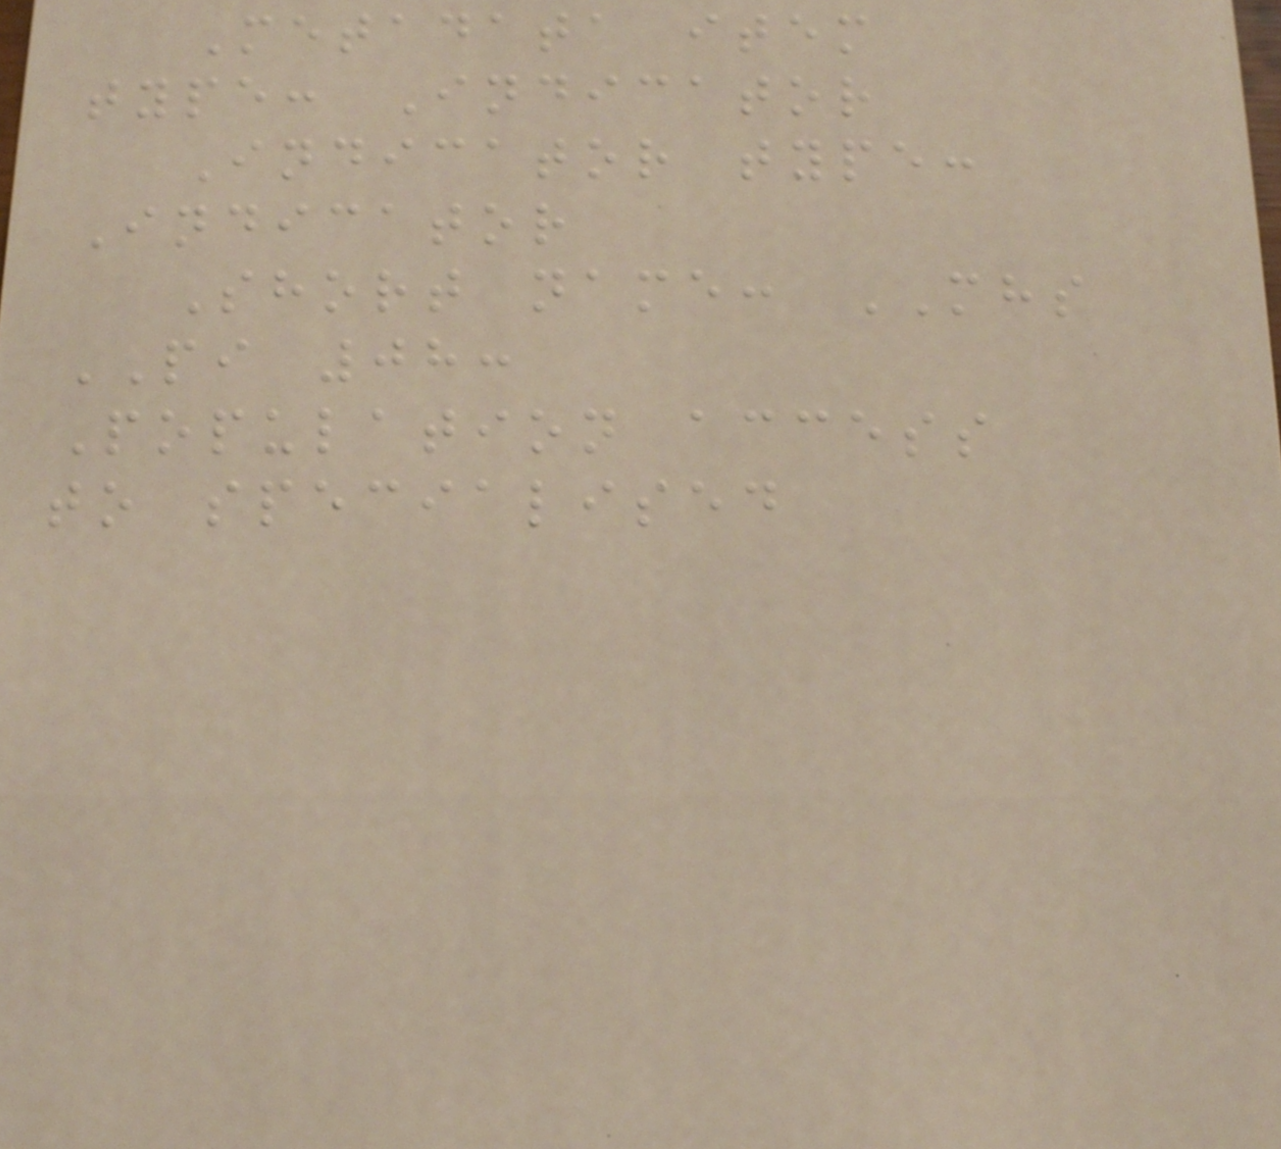Metadata item
type: Indicator
Indicator type:
Indicator
Short name: MHS
PI 08:
Population access
to specialised
